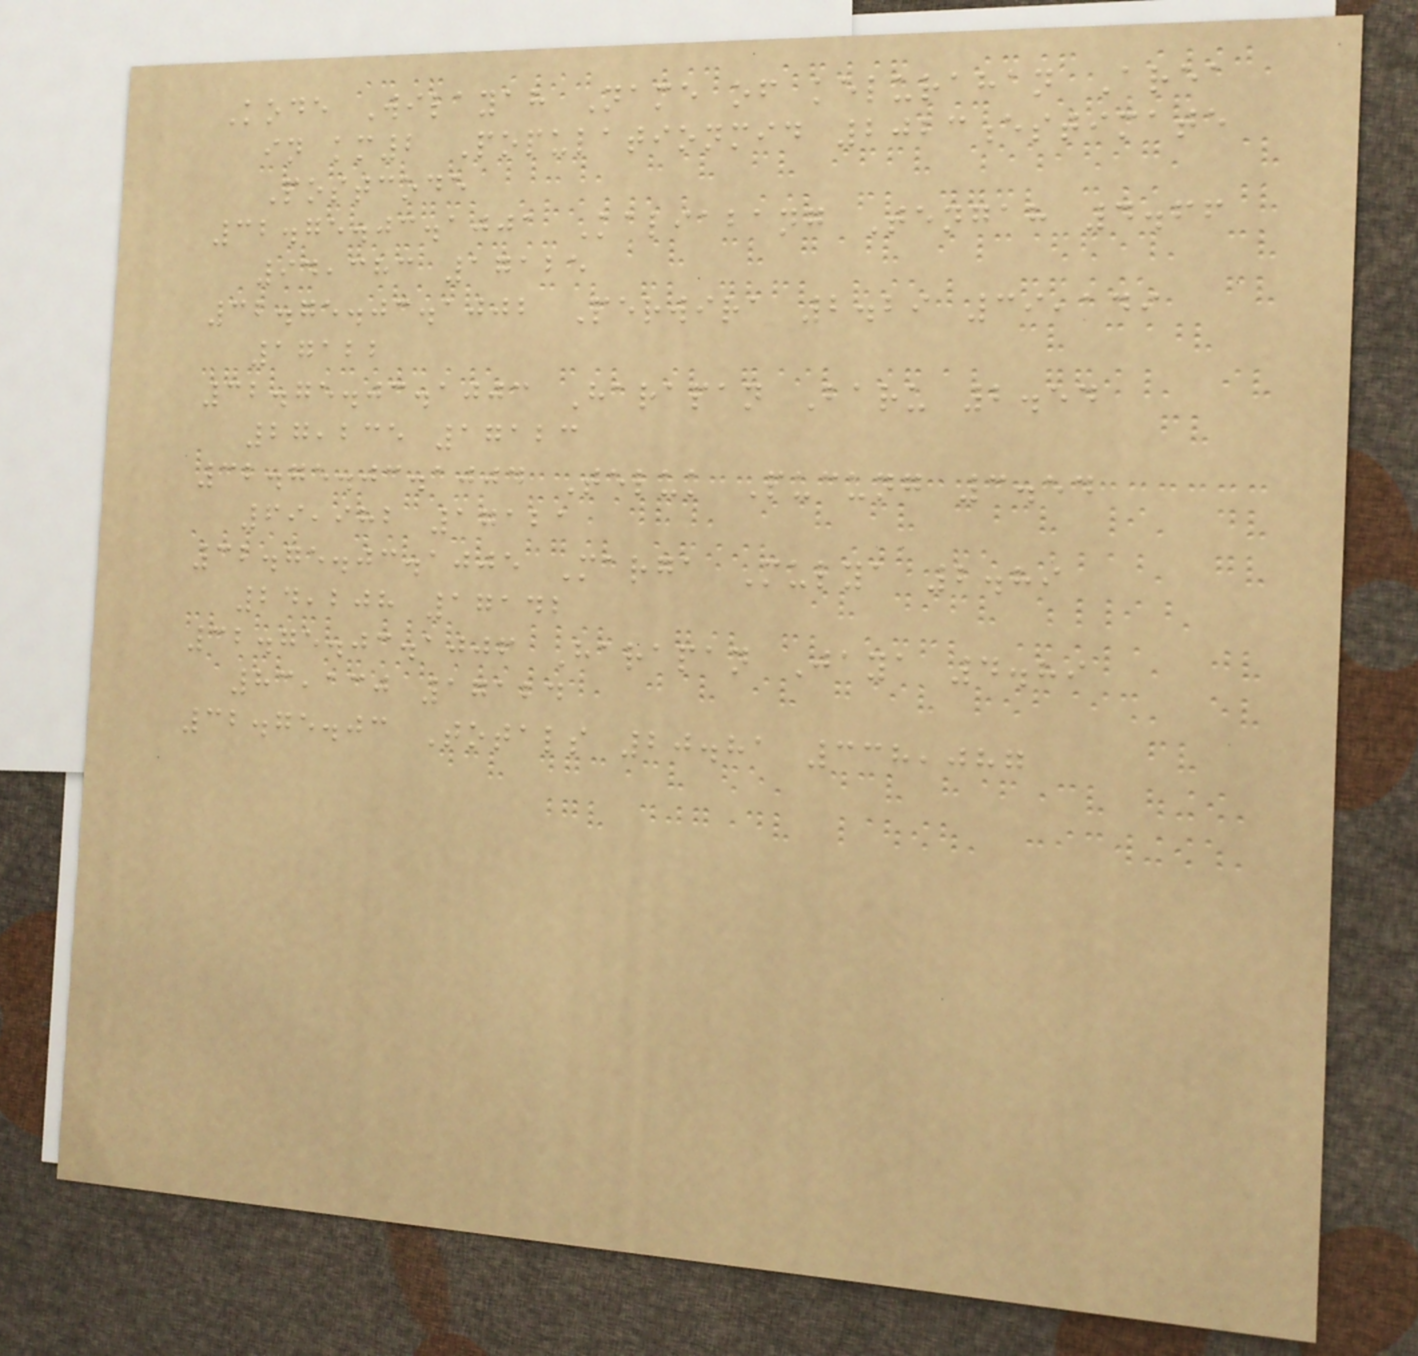Kode Wilayah Name of kelurahan Area
in km2 Populationmid 2023estimate
Postcode
32.75.03.1001 Kaliabang Tengah 4.66
94,383 17125
32.75.03.1002 Perwira 2.29 39,149
17122
32.75.03.1003 Harapan Baru 2.54
27,235 17123
32.75.03.1004 Teluk Pucung 3.54
69,982 17121
32.75.03.1005 Marga Mulya 2.89
24,208 17142
32.75.03.1006 Harapan Jaya 4.89
83,130 17124
32.75.03 Totals 20.81 338,087
